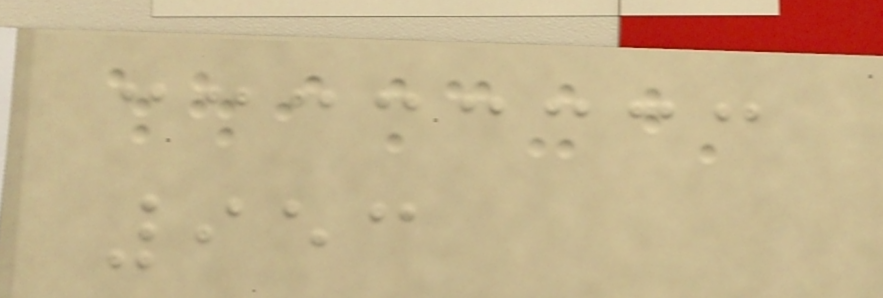953
